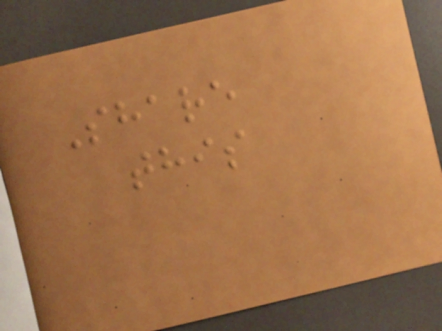Share
this
